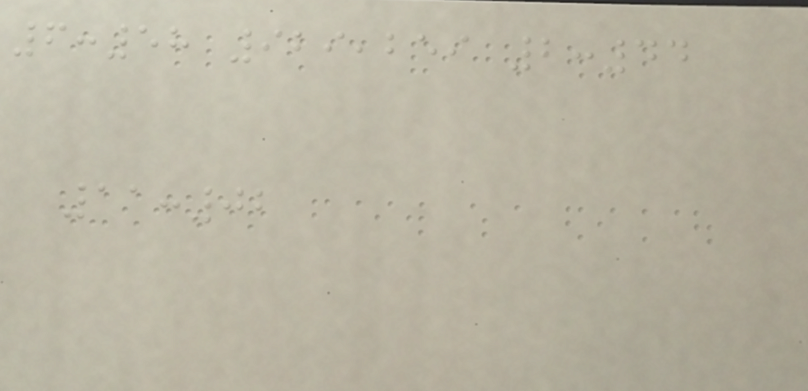6:58 929,259 2:44
11:02
